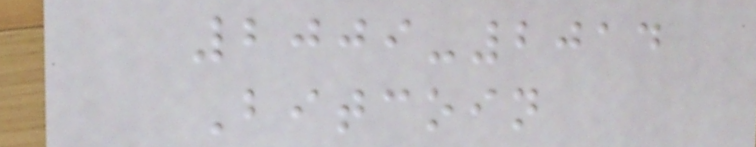2009-2014
Bitcoin
